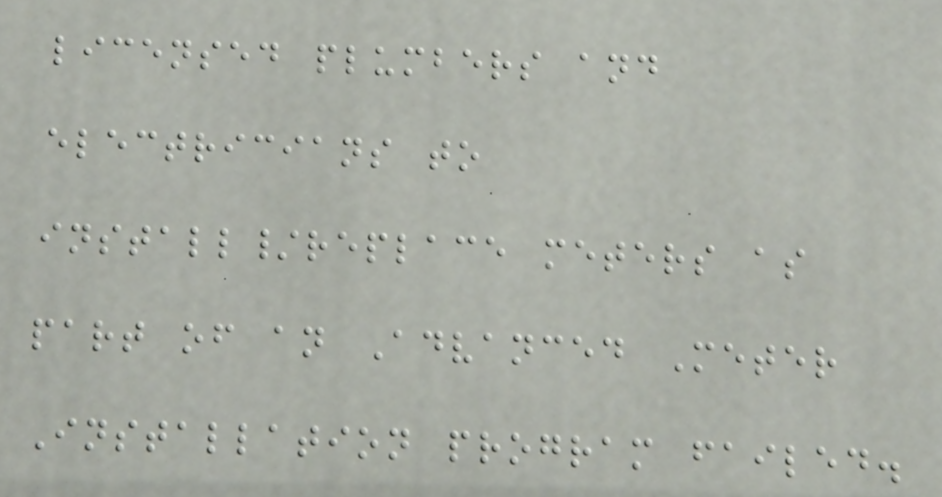licensed plumbers and
electricians to
install/replace meters as
part of an Advanced Meter
Installation program failed.
